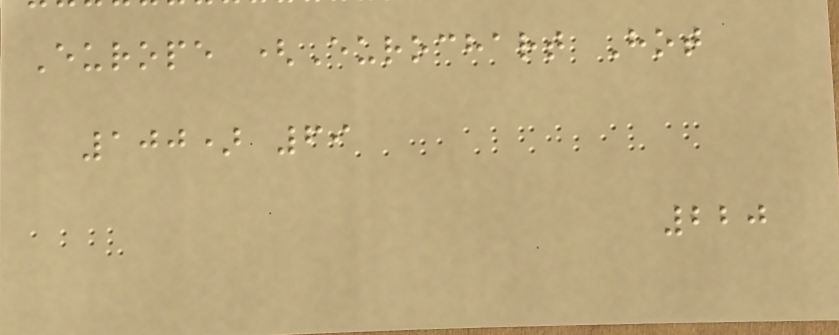Europe (Eurochart Hot
100) 69
220
